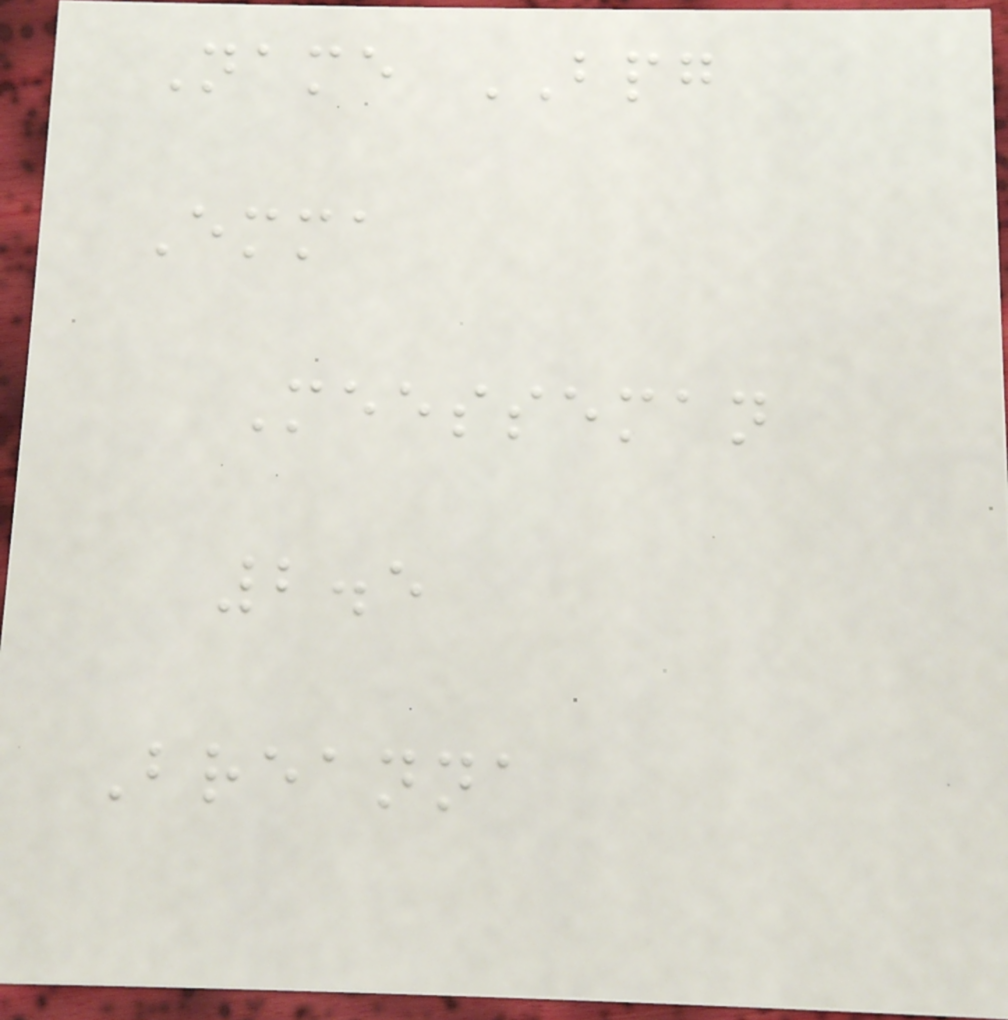Name BPG
Emma
Meesseman
2.5
Breanna
